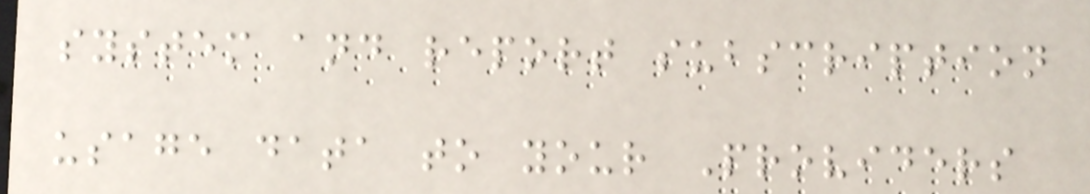system and report subscription
usage data to your Providers
